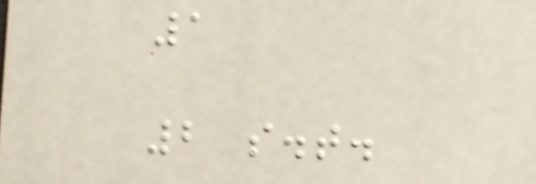1
2 s.t.
